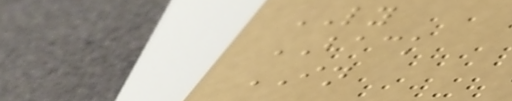LY
BACK
IN
